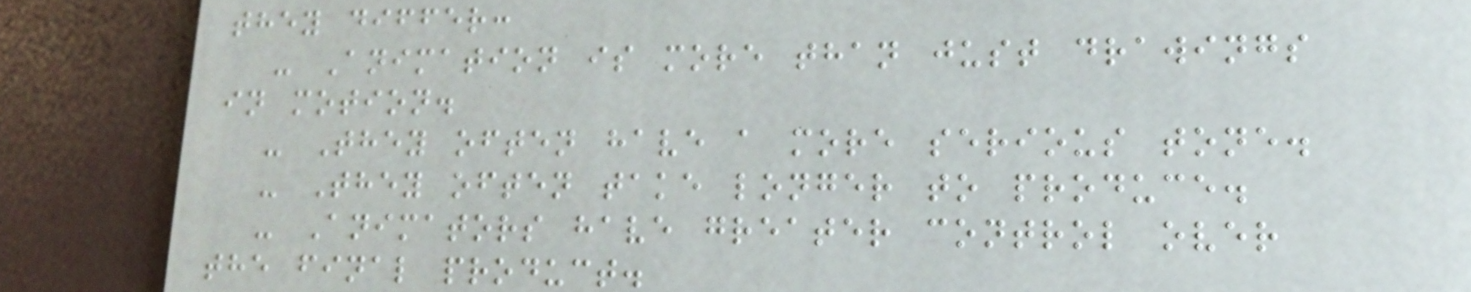they differ:
- Animation is more than just drawings
in motion.
- They often have a more serious tone.
- They often take longer to produce.
- Animators have greater control over
the final product.
